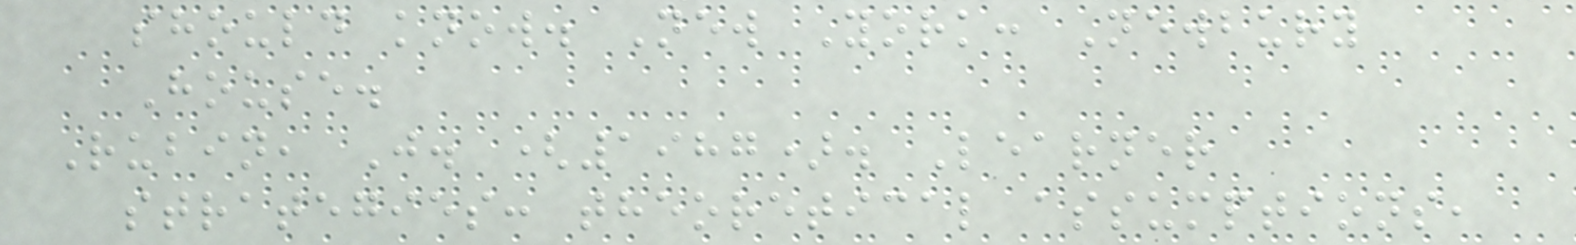should know. New York: Newbury
House.
Rubin, J. (1987). Learner
strategies: theoretical assumptions,
